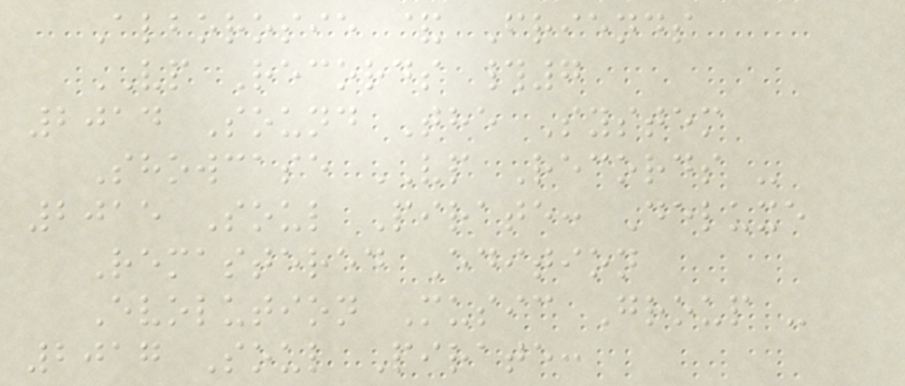Alborosie & Friends
VP Records #7
2014 Sound The System
Showcase VP Records -
2015 Soul Pirate: Deluxe
Remastered Edition
Evolution Music Group -
2017 Soul Pirate:
